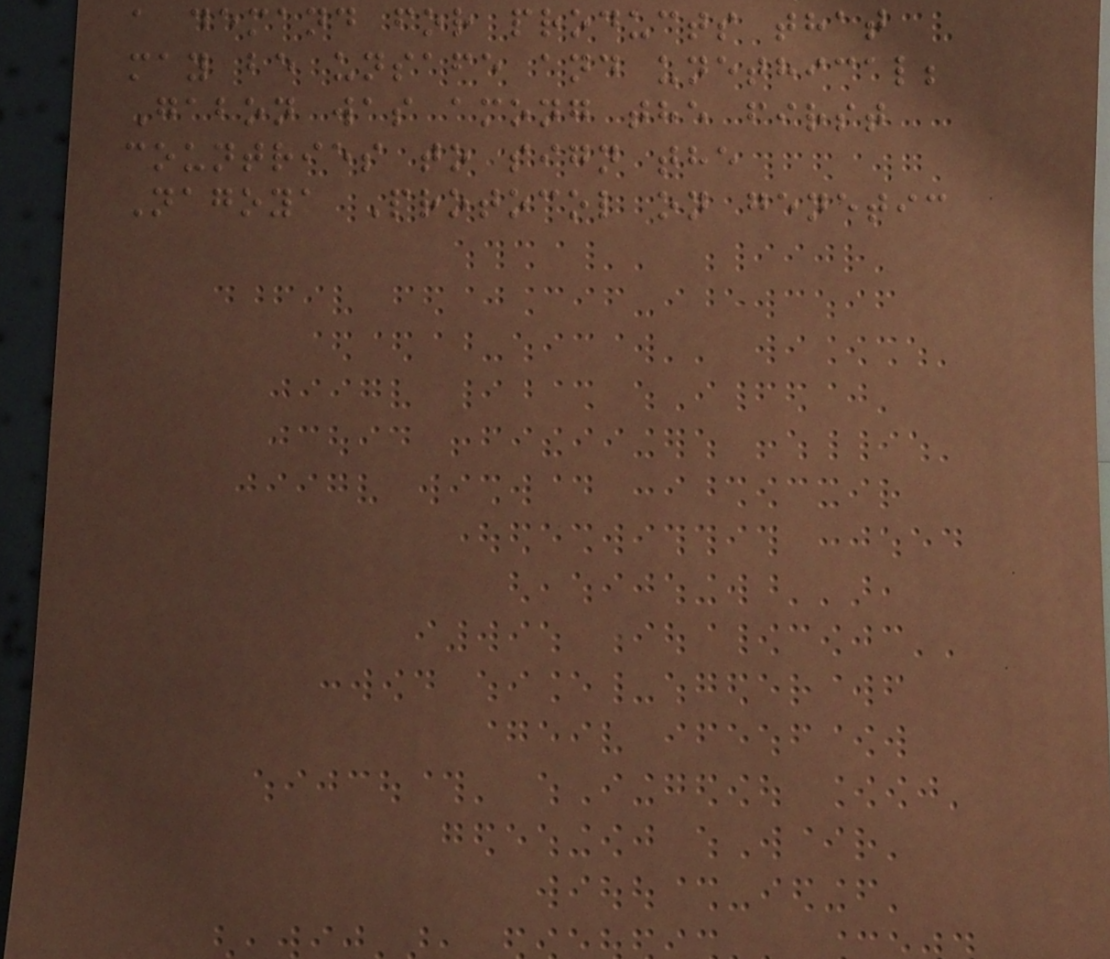a demand for products that
may be unsafe and unethical;
Gabon was among the first
countries to sign the
Nagoya Protocol on genetic
